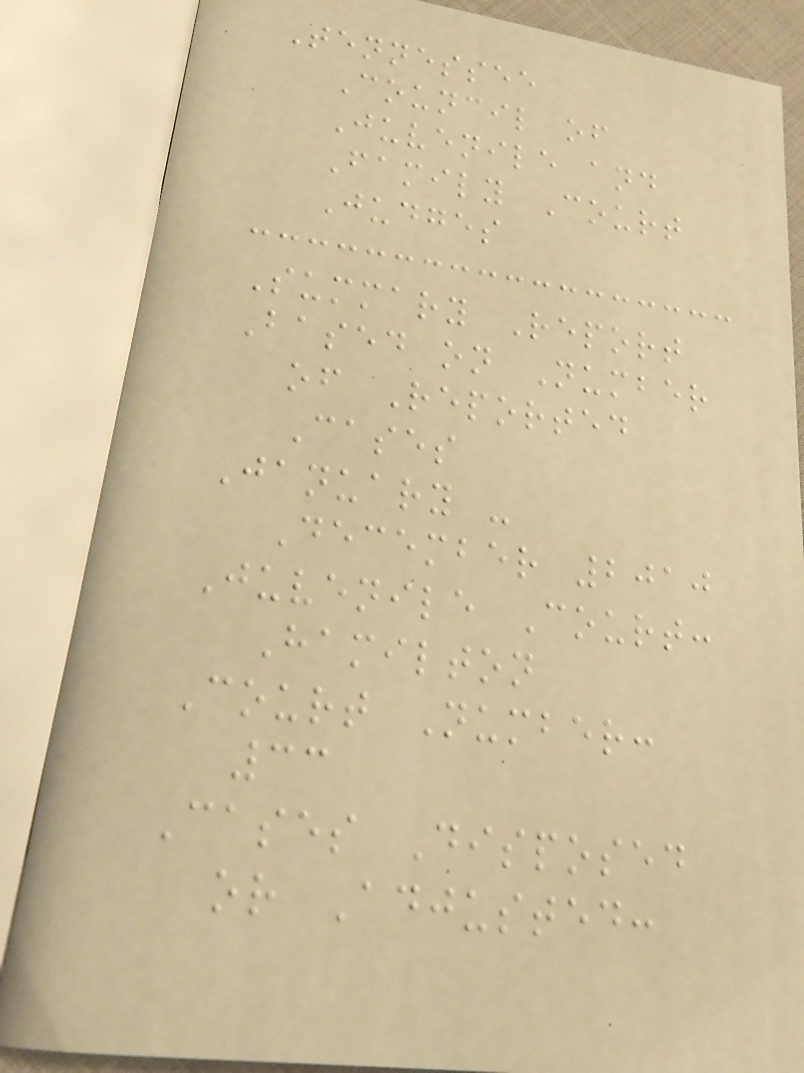Tennessee
Council of
Juvenile and
Family Court
Judges
Summary Report
Based on Number
of Reported
Cases
January -
December 2010
Juvenile Court:
Hamilton
Court Number:
33
Cases Disposed
or Adjusted:
